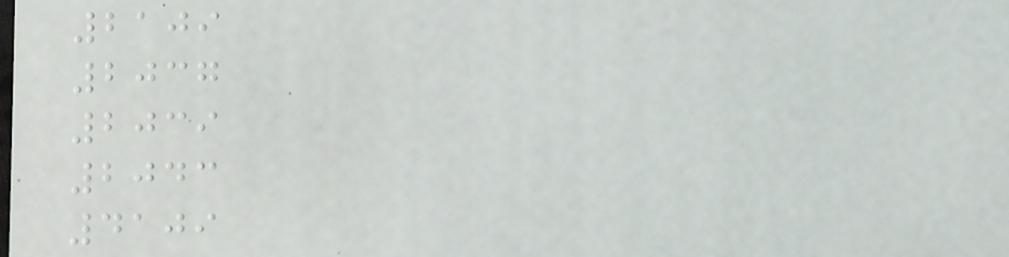2109
2037
2039
2043
4109
